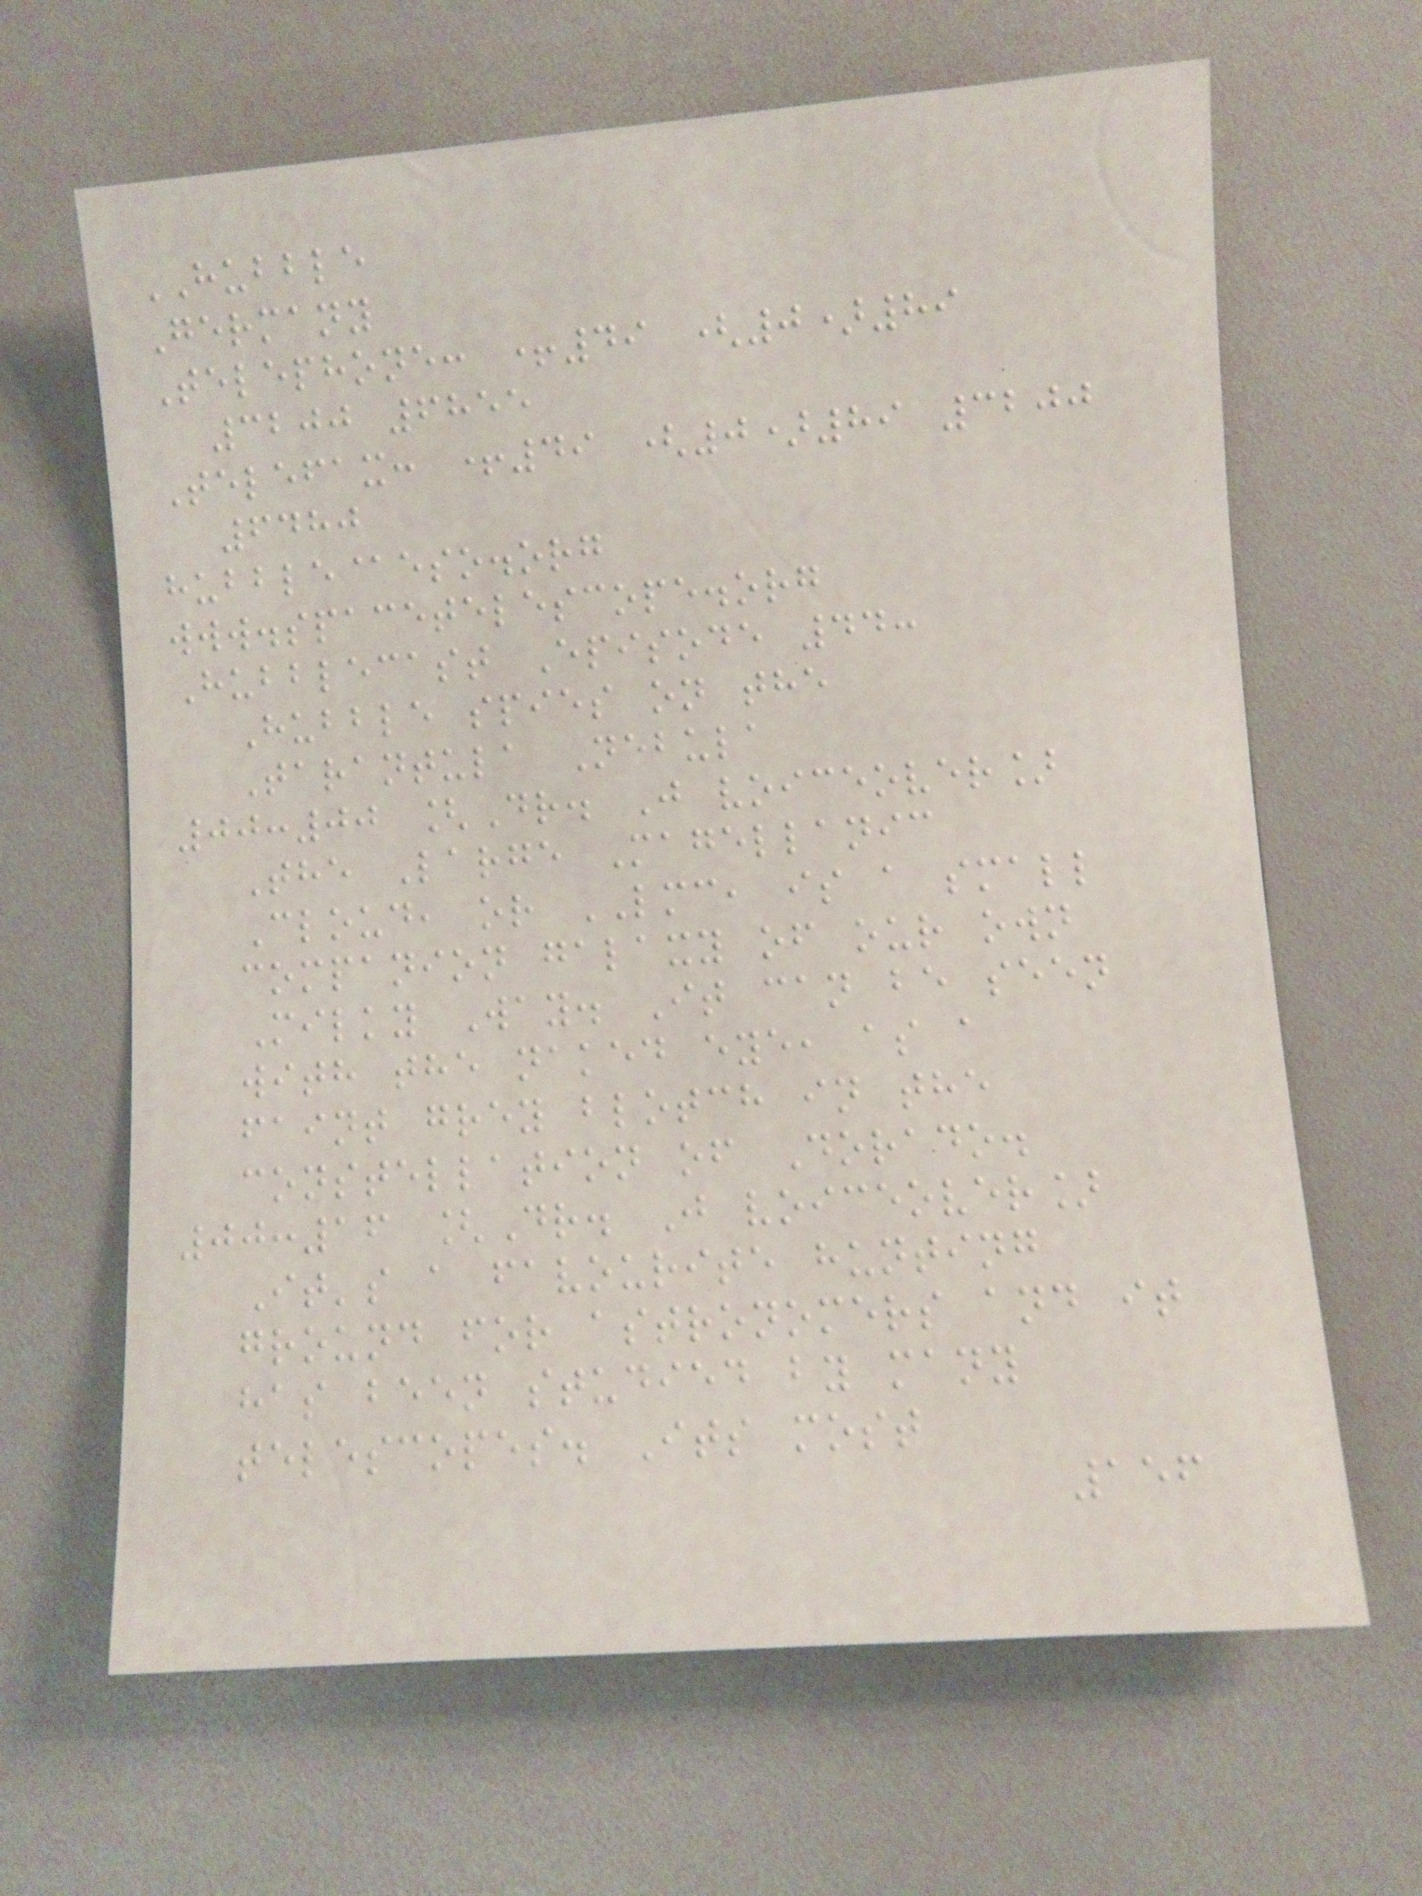HUBBLE
Germany
Telephone: +49 (0)89
3200 6855
Telefax: +49 (0)89 3200
6480
hubble@eso.org
www.spacetelescope.org
Hubblecast Episode 44:
Hubble spies on the
Tarantula Nebula
00:00 [Dr. J voiceover]
The Large Magellanic
Cloud, or LMC, is a small
companion galaxy of our own
Milky Way. It can be seen
with the naked eye, as a
faint grey blotch in the
constellation of Dorado.
00:16 [Dr. J voiceover]
It's a favourite hunting
ground for astronomers and it
has been studied by many
telescopes. Its most
156
